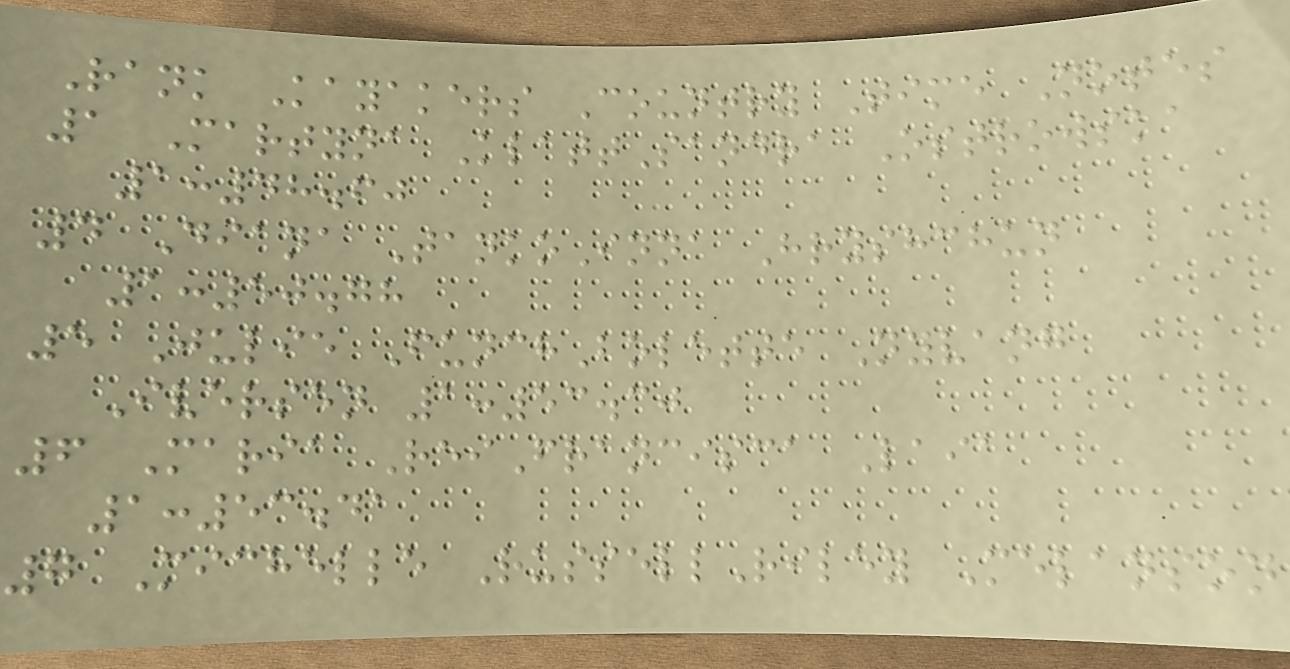Rank Kayakers Country Time Notes
1 Martyna KlattSandra Ostrowska
1:48.60
4 Diana TankoInna Hryshchun
1:50.78
5 Julie FunchBolette Nyvang
Iversen 1:53.30
6 Maria ReiFrancisca Laia
1:53.41
7 Michelle RussellRiley Melanson
